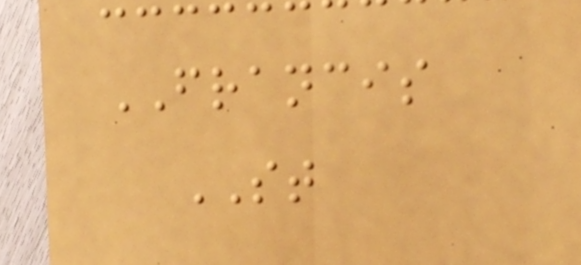FRANCIS
ST
